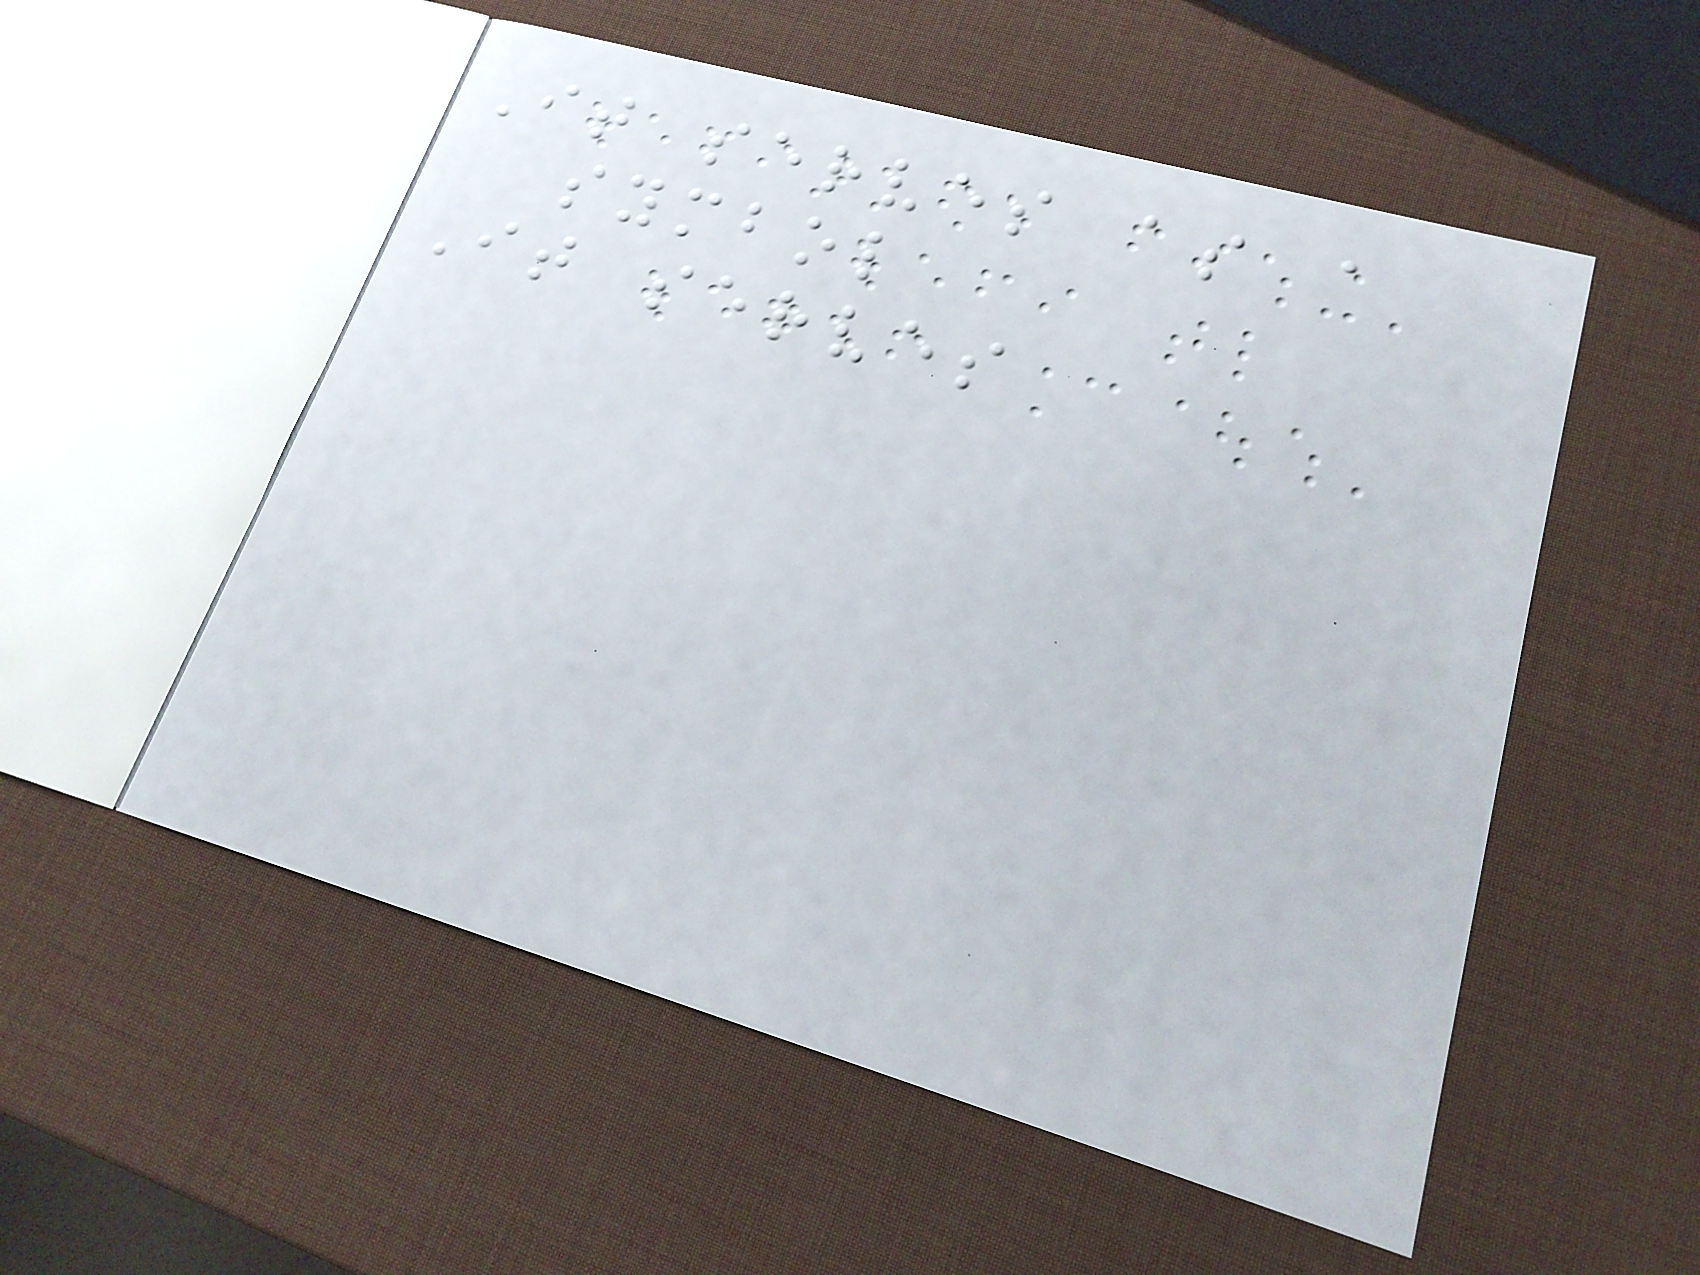It serves as a
symbol
It serves
